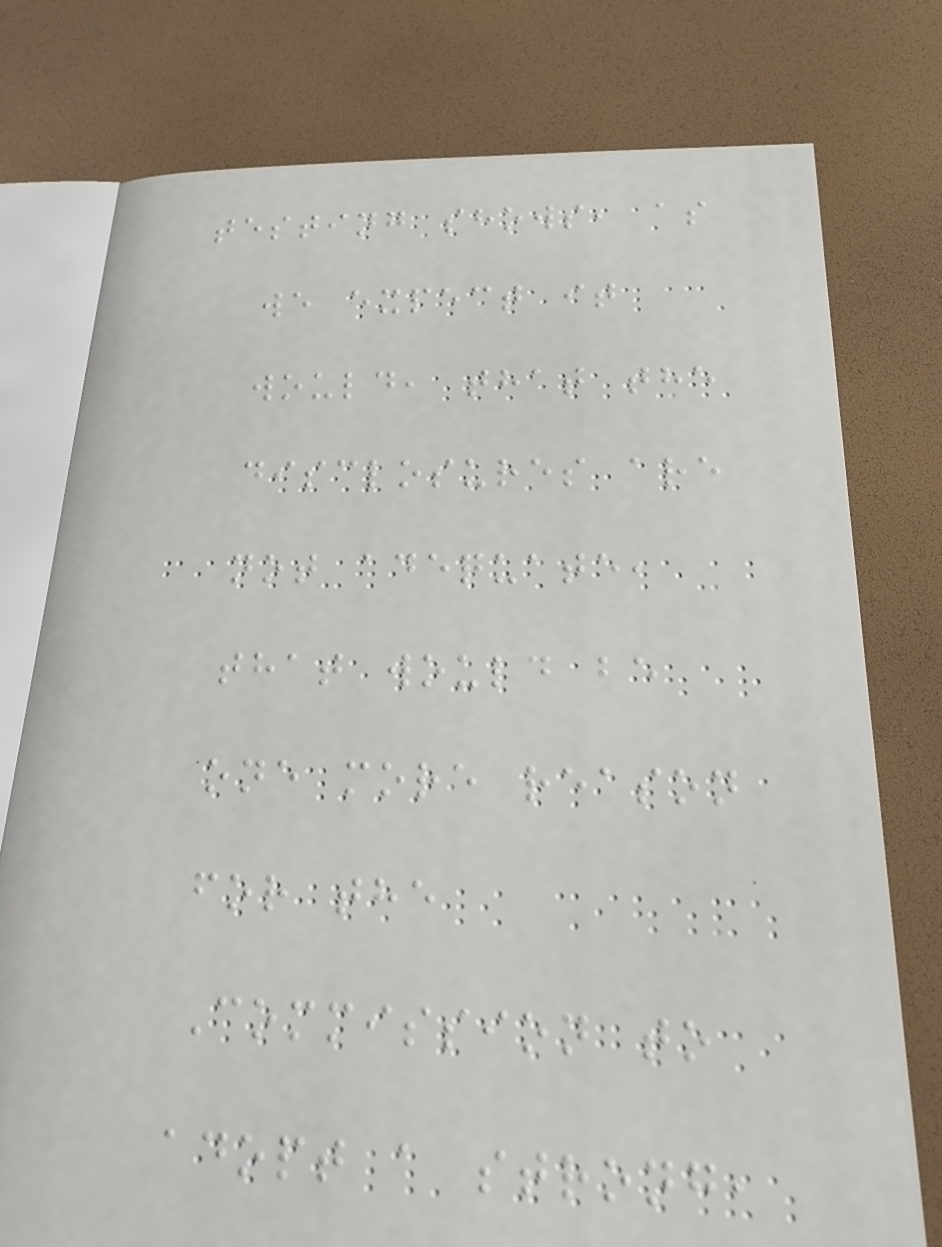testing shows, as
we expect it
would, that the
disclosures are
not adequate,
that would be
one more reason
for the
Commission to
adopt a strong,
